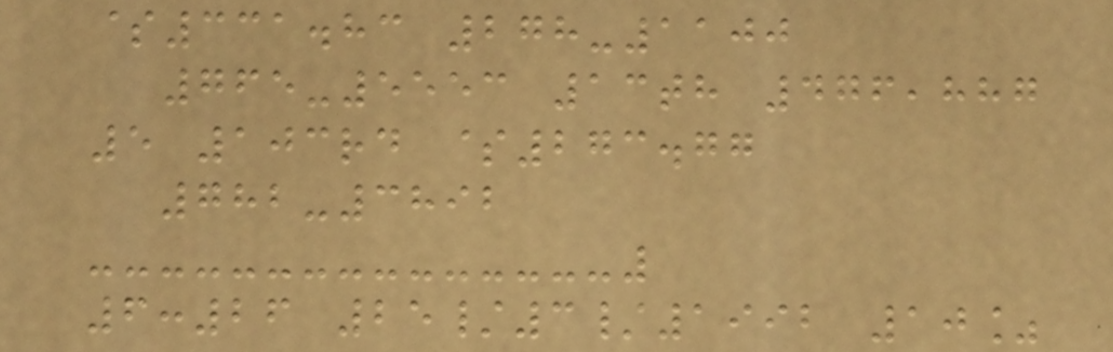$331.83 278-1100
765-5553 13th 476,887
5 103rd $273.77
782-3892
6:26 25/3/1992 10%
